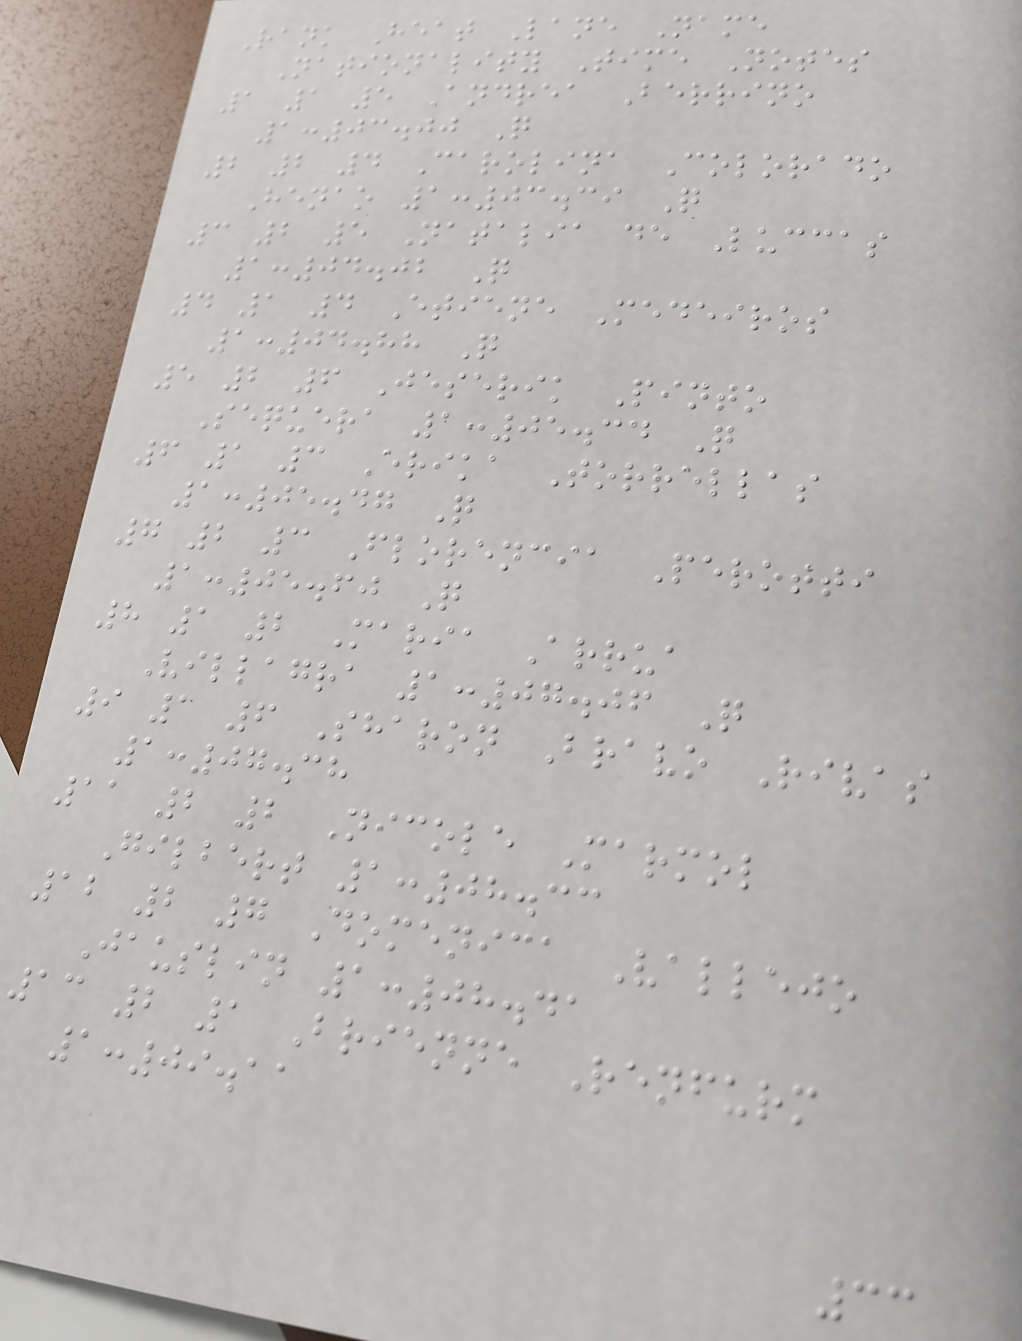Rank Heat Lane Name
Nationality Time Notes
1 1 5 Andrea Berrino
1:03.00 Q
2 2 4 Carolina Colorado
Henao 1:03.39 Q
3 2 5 Natalia de Luccas
1:04.02 Q
4 1 4 Etiene Medeiros
1:04.88 Q
5 2 6 Jeserik Pinto
Sequera 1:05.34 Q
6 1 3 Erika Torrellas
1:05.47 Q
7 2 3 Florencia Perotti
1:05.60 Q
8 1 2 Maria Arrua
Villagra 1:07.06 Q
9 1 6 Sharon Bravo Rivas
1:07.38
11 2 2 Nicole Marmol
Gilbert 1:08.33
12 2 7 Domenica Vallejo
Jauslin 1:08.41
13 2 1 Brienne Renfurm
1:09.11
33
